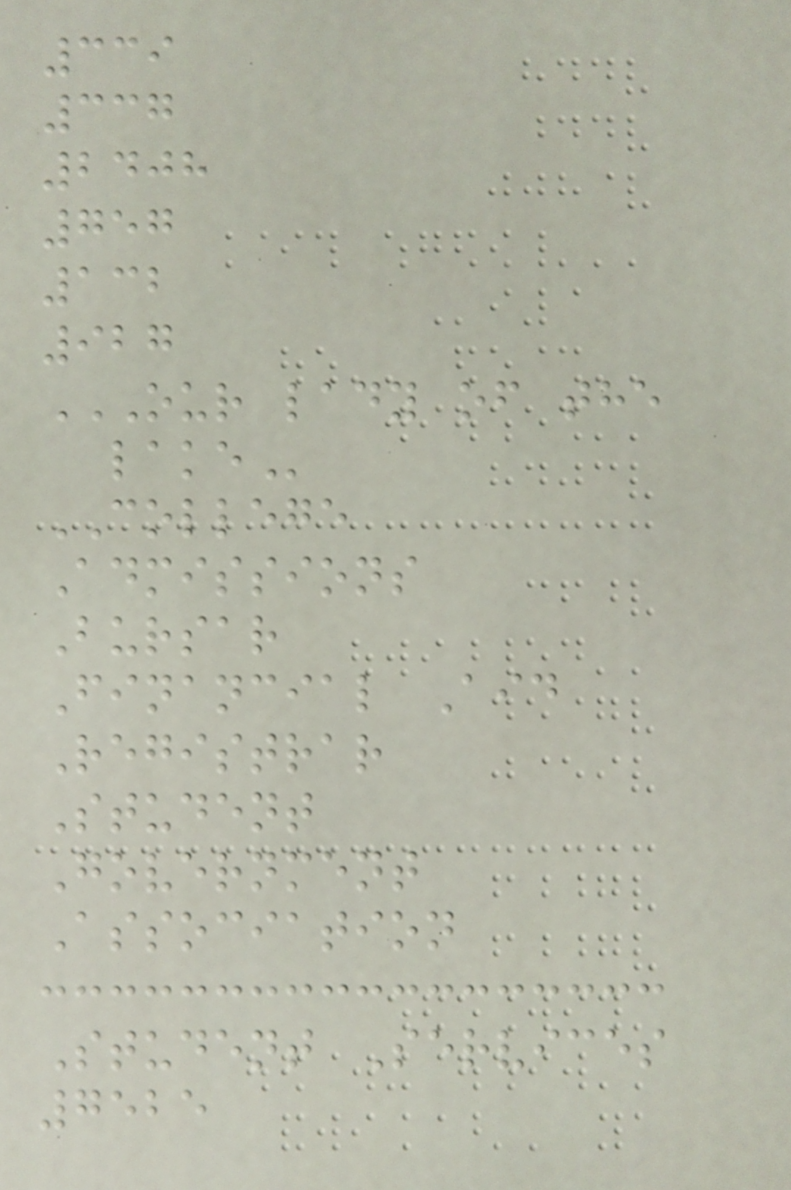339
337
2408
757
132
927
OUR LADY OF THE
LAKE
COLLEGE
Admissions
Bursar
Financial Aid
Registrar
Student
Government
Association
Student Services
7525
